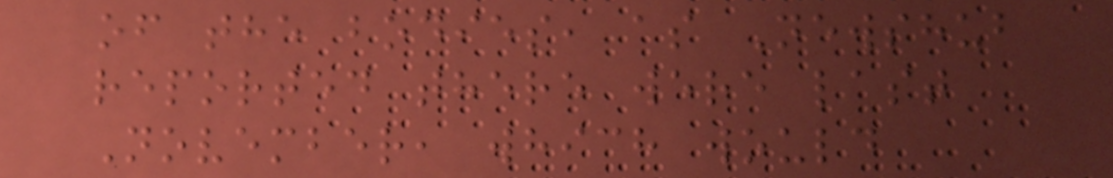of the bodies, as Newshub
reported there were last
November, which would
